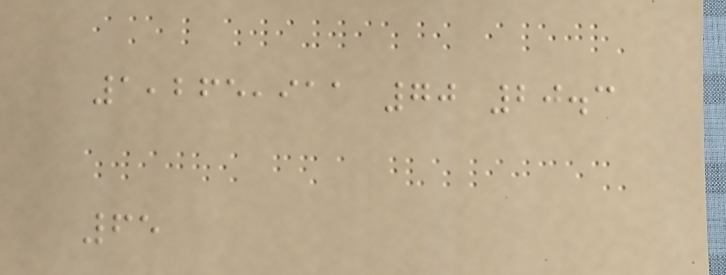1,265,911 70 20.3
65
